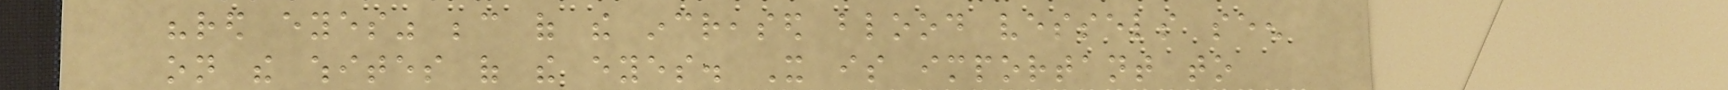"red eyes" because of the increased blood vessels seen
on the whites of the eyes. It is important to
